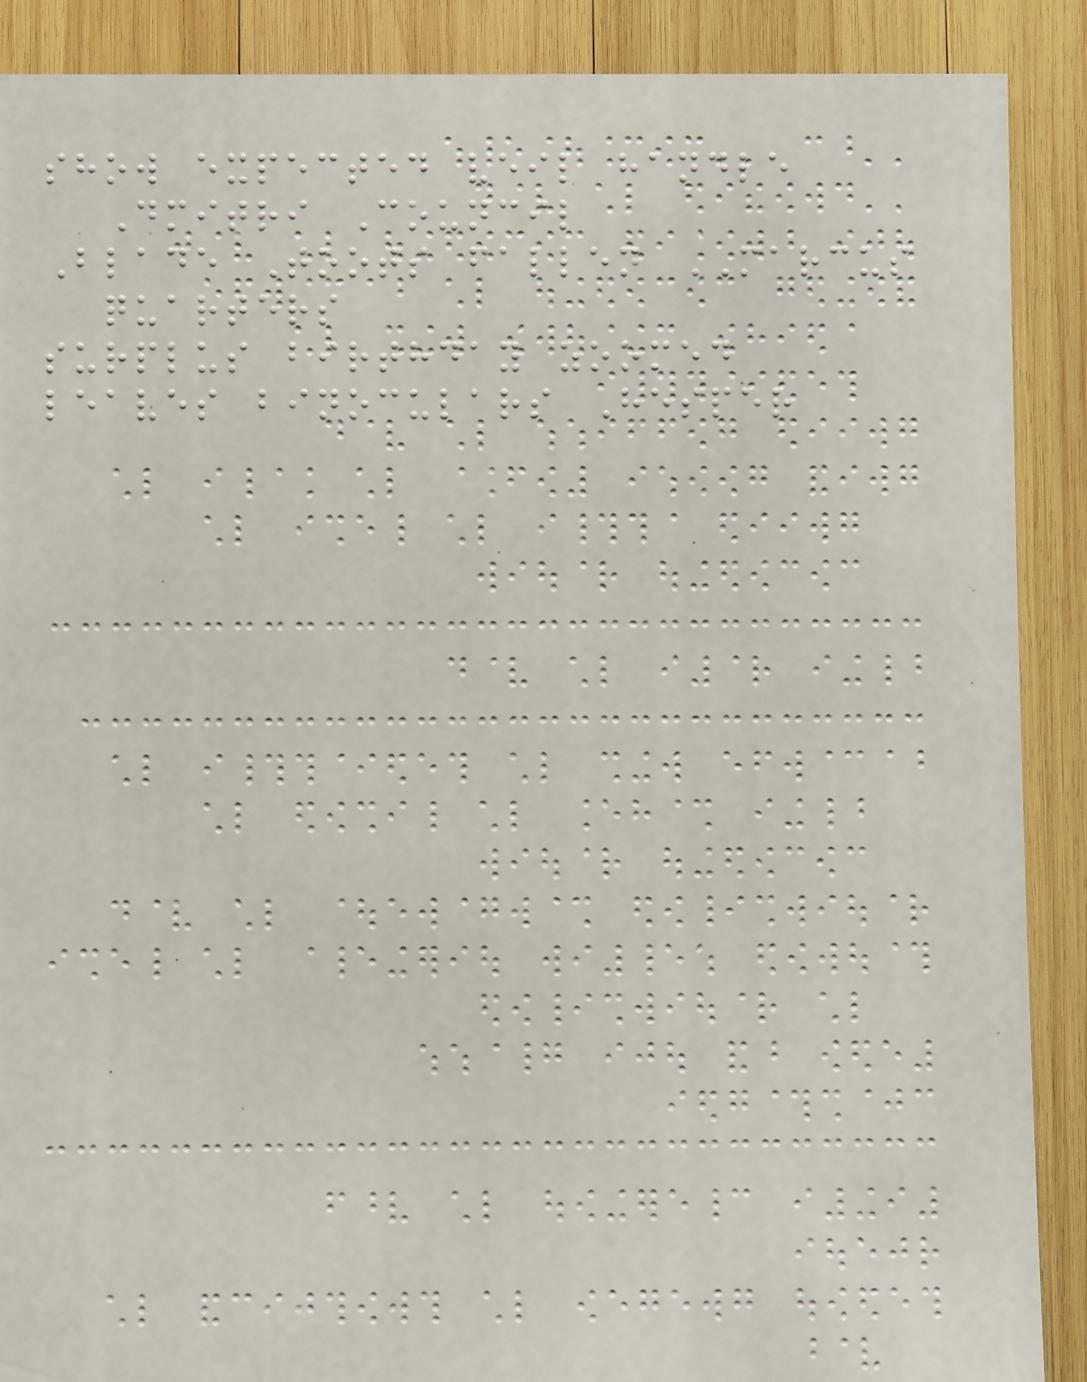show expected veil handle
Dmitri Council
Blade Toots fallen MARCUS
quarters
surplus birthday zoomed
leaves binoculars Hesper
